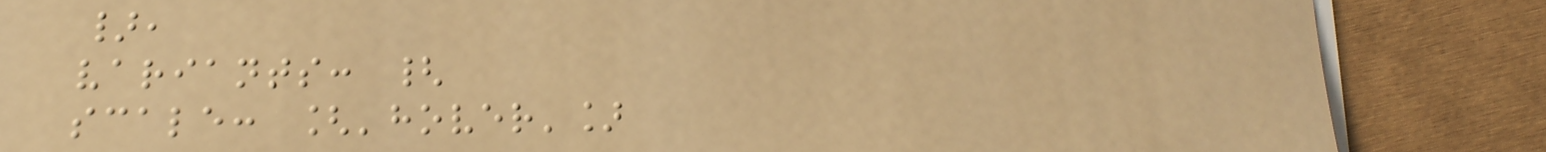},
variants: {
scale: ['hover']
